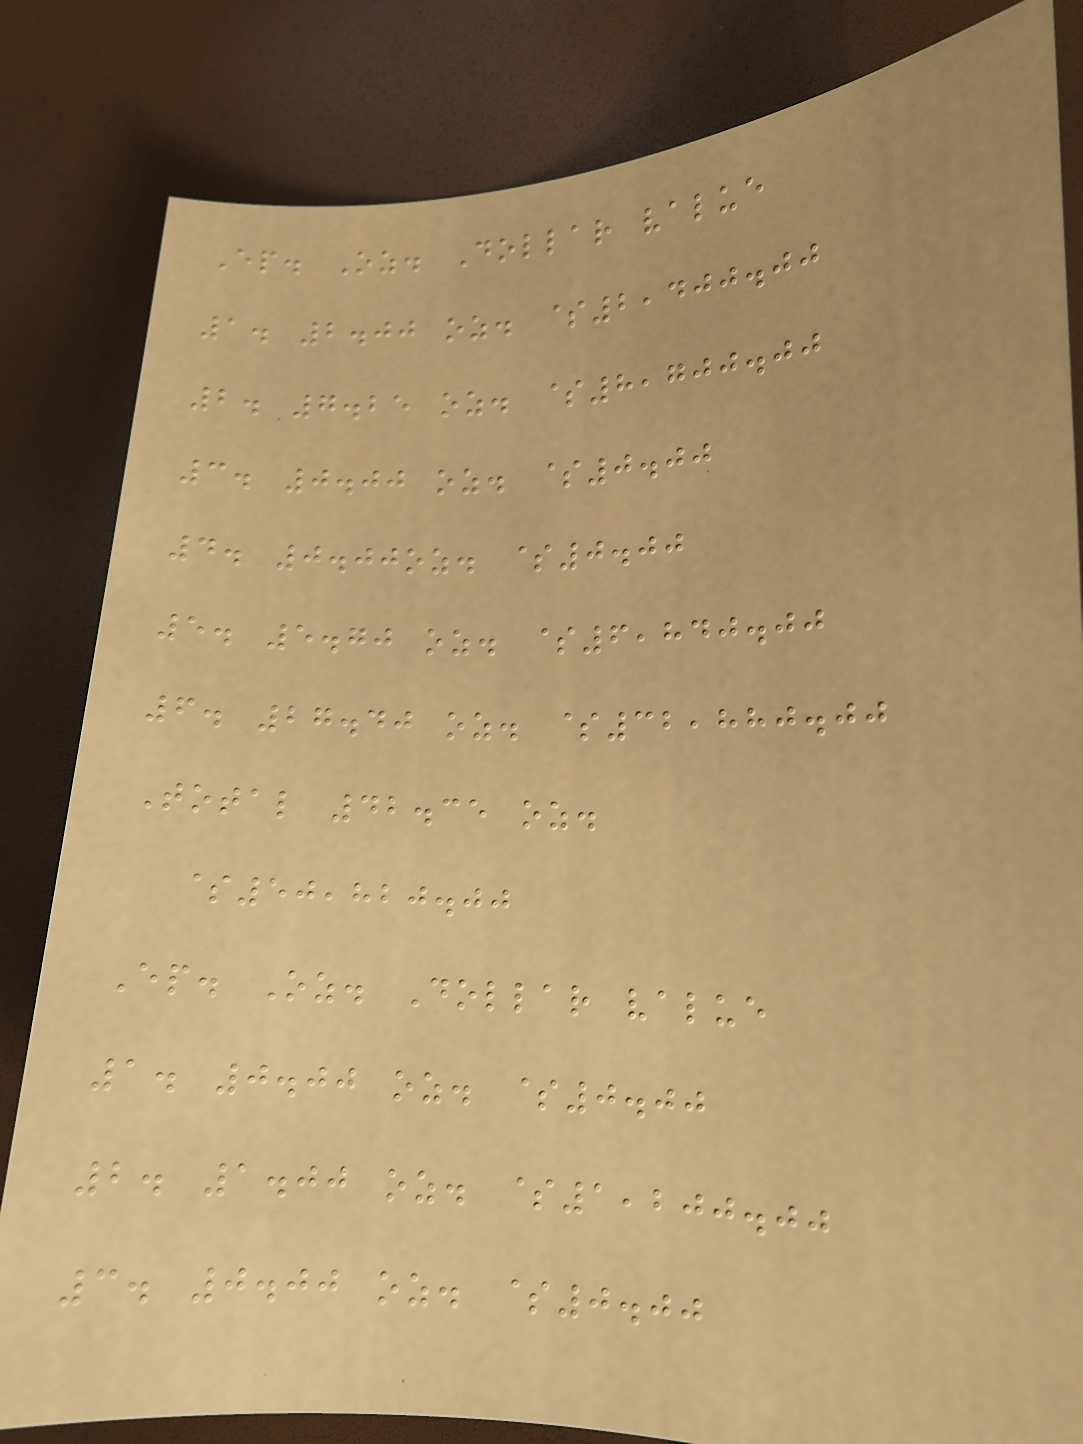Ep. Oz. Dollar value
1. 2.00 oz. $2,400.00
2. 7.25 oz. $8,700.00
3. 0.00 oz. $0.00
4. 0.00oz. $0.00
5. 5.70 oz. $6,840.00
6. 27.40 oz. $32,880.00
Total 42.35 oz.
$50,820.00
Ep. Oz. Dollar value
1. 0.00 oz. $0.00
2. 1.00 oz. $1,200.00
3. 0.00 oz. $0.00
